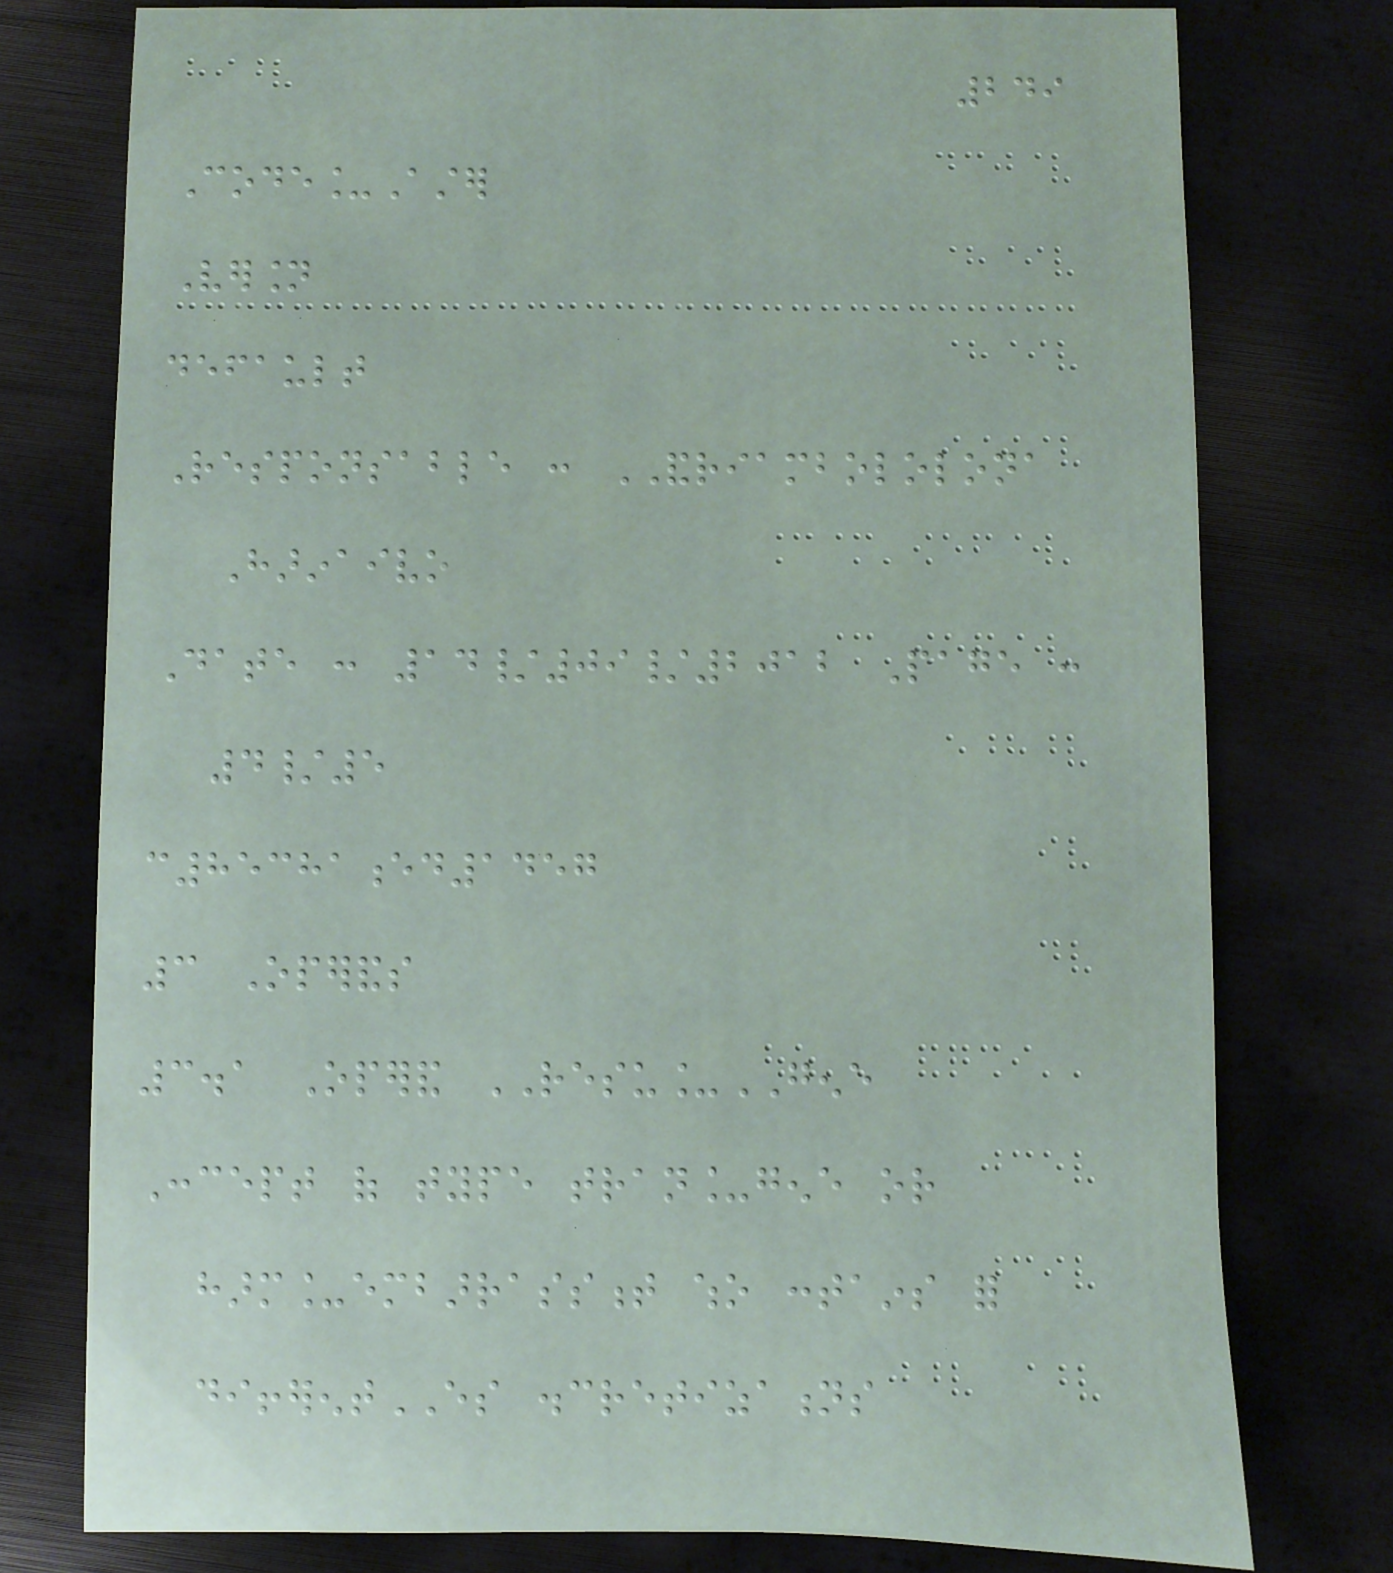249
Code_Aster
Version
default
Responsable : ANDRIAMBOLOLONA
Harinaivo
Date : 14/09/2012 Page :
4/5
c85381ed1457
3 Operands
3.1 Operand RESU_GENE
Concept of type tran_gene or
harm_embarrassment who contains for
differentES discretizations
